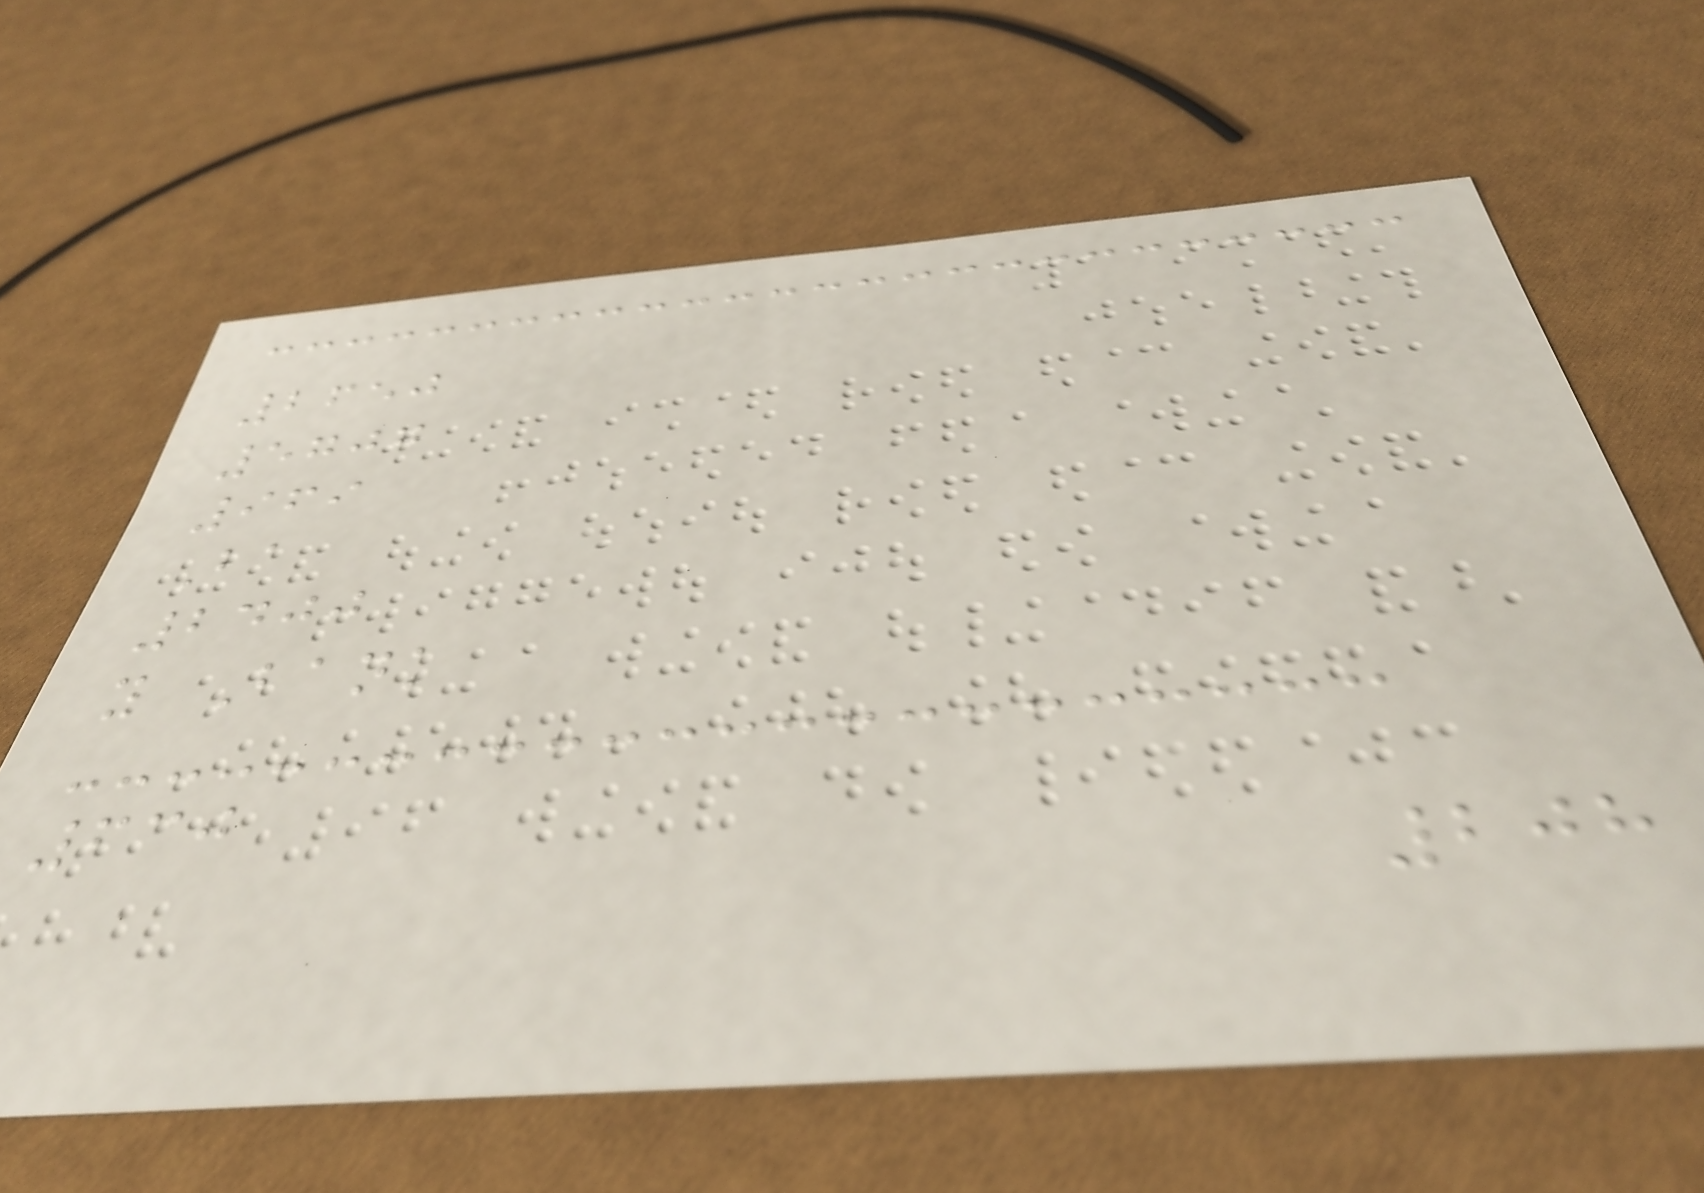2650
5707
969
Ba
2400
y Bank
630
208
